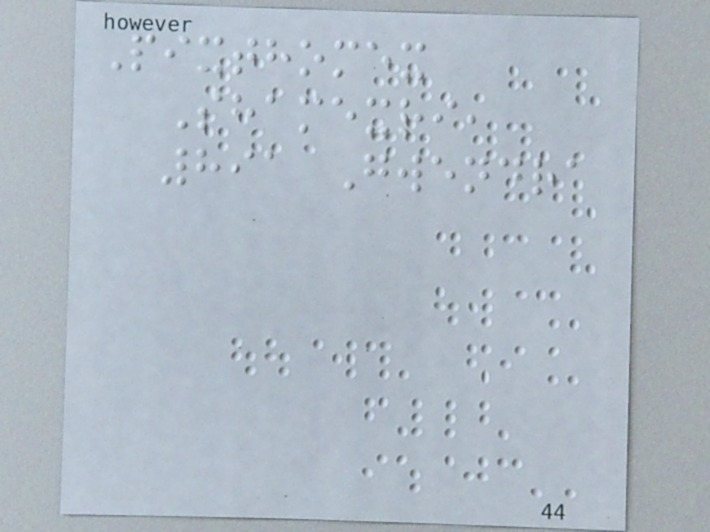Pixthomex
Shamexri,
891 Gwendra
